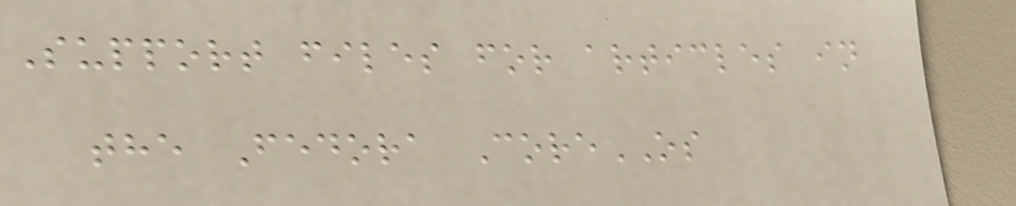Support files for articles in
the Fedora CoreOS
